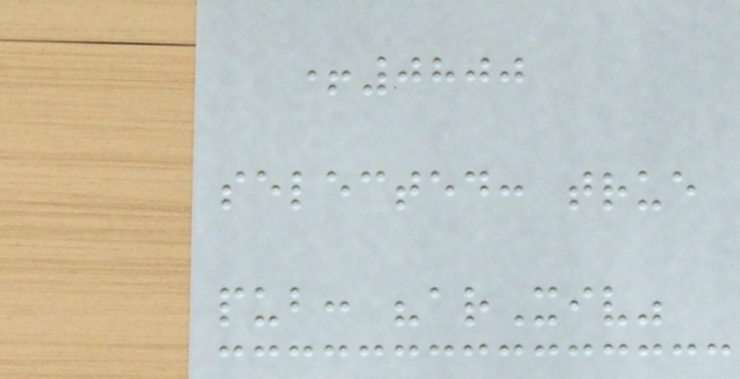+0800
selected: true
pub: "arXiv"
